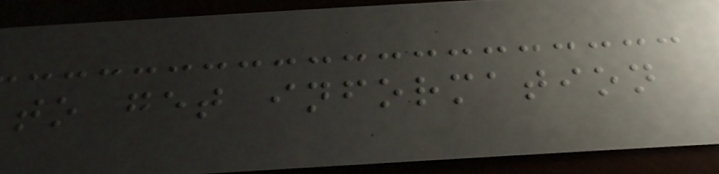to get information
